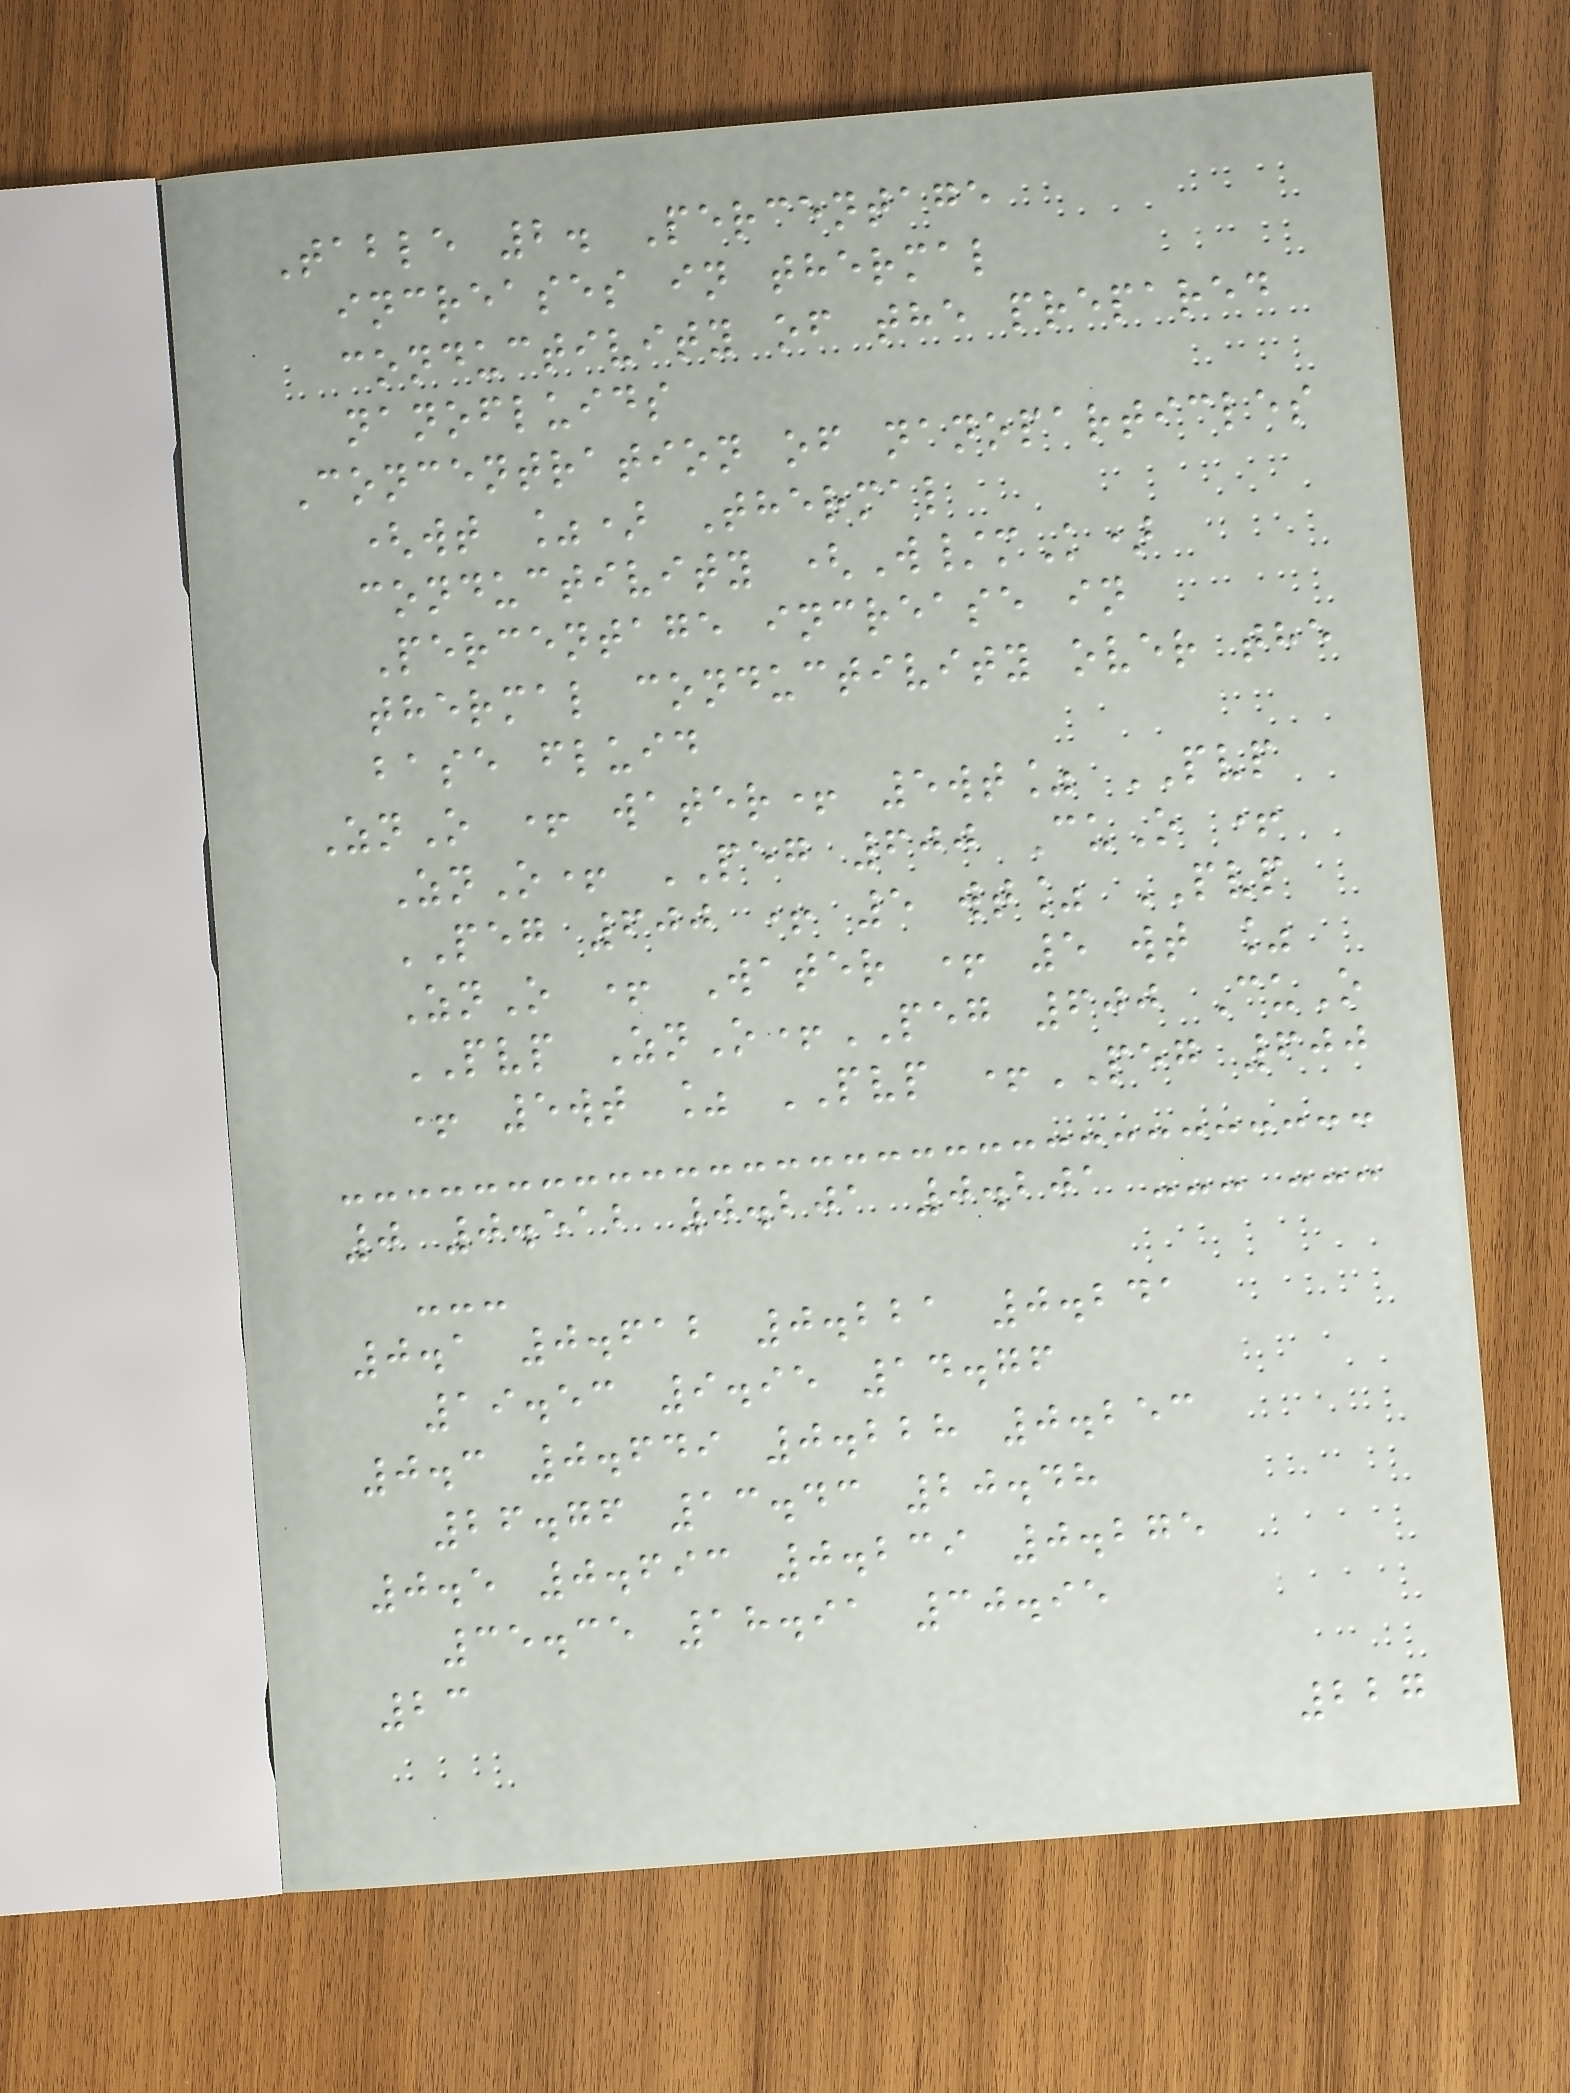Table 2. Percentage
increases in thermal
conductivity of the prepared
nanofluids
Concentration of nanoparticles
(wt %) Thermal
conductivity (W/mK)
Percentage increase in
thermal conductivity over the
base fluid
ZnO + water+ 5wt% PVP
ZnO+ PEG 600 CuO +
PEG 600 + 5 wt% PVP
ZnO + Water + 5 wt %
PVP ZnO+PEG 600 CuO
+ 5wt % PVP +PEG 600
0 0.512 0.201 0.201 --- ---
---
0.1 0.612 0.221 0.241
19.53 9.95 14.76
0.3 0.649 0.228 0.253
26.76 13.43 20.48
0.5 0.693 0.239 0.275
35.35 18.91 30.95
23
227
